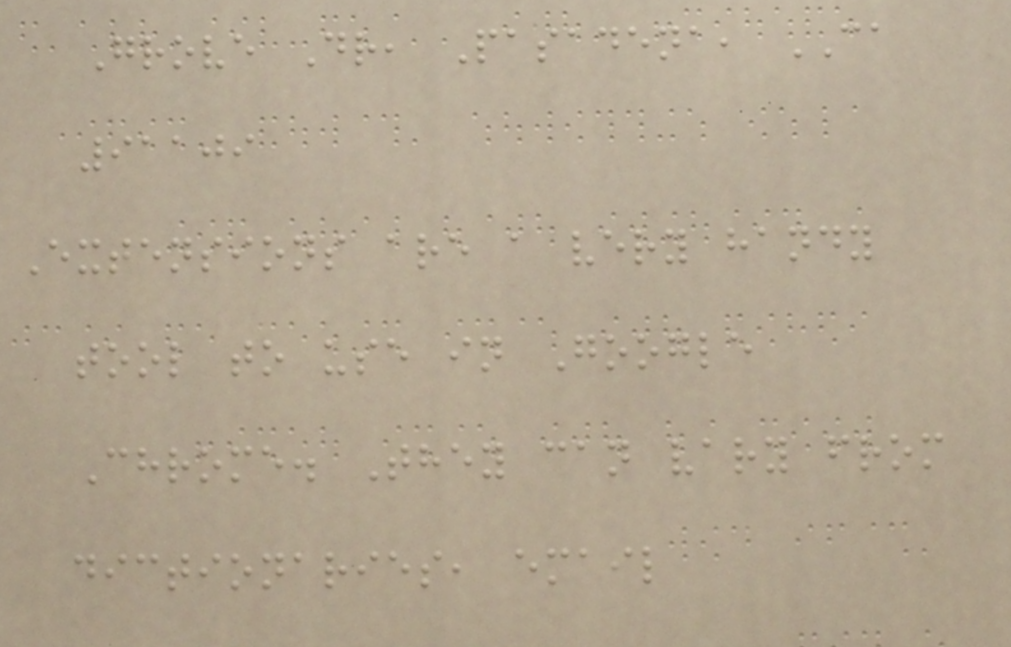Grove Dr, Pasadena, CA
91109
Extensions are a very handy
tool to use in Google
Chrome. They can vary from
dictionaries, email
